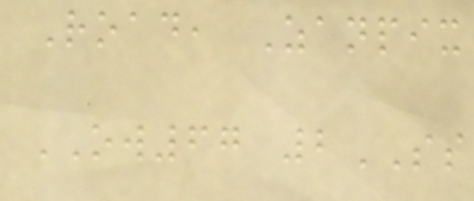Road, Zanpix
OW67 2SS
